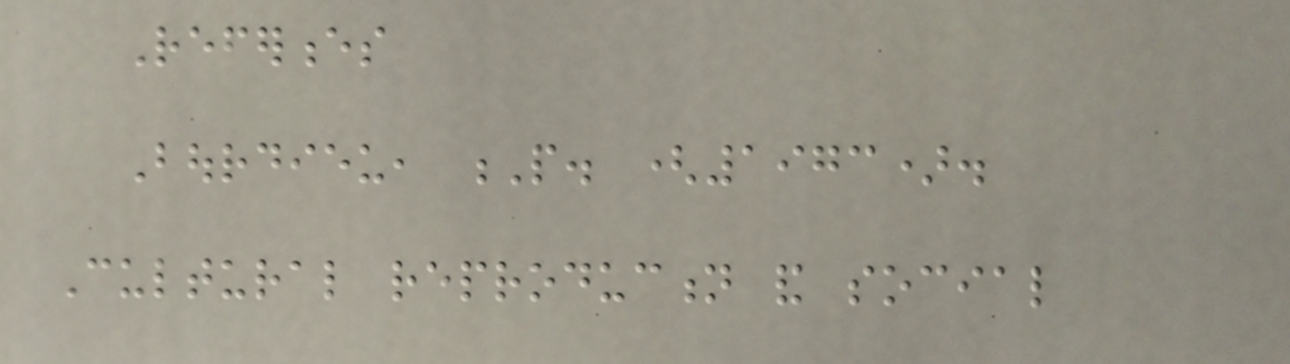References
Bourdieu, P. (1973).
Cultural reproduction and social
